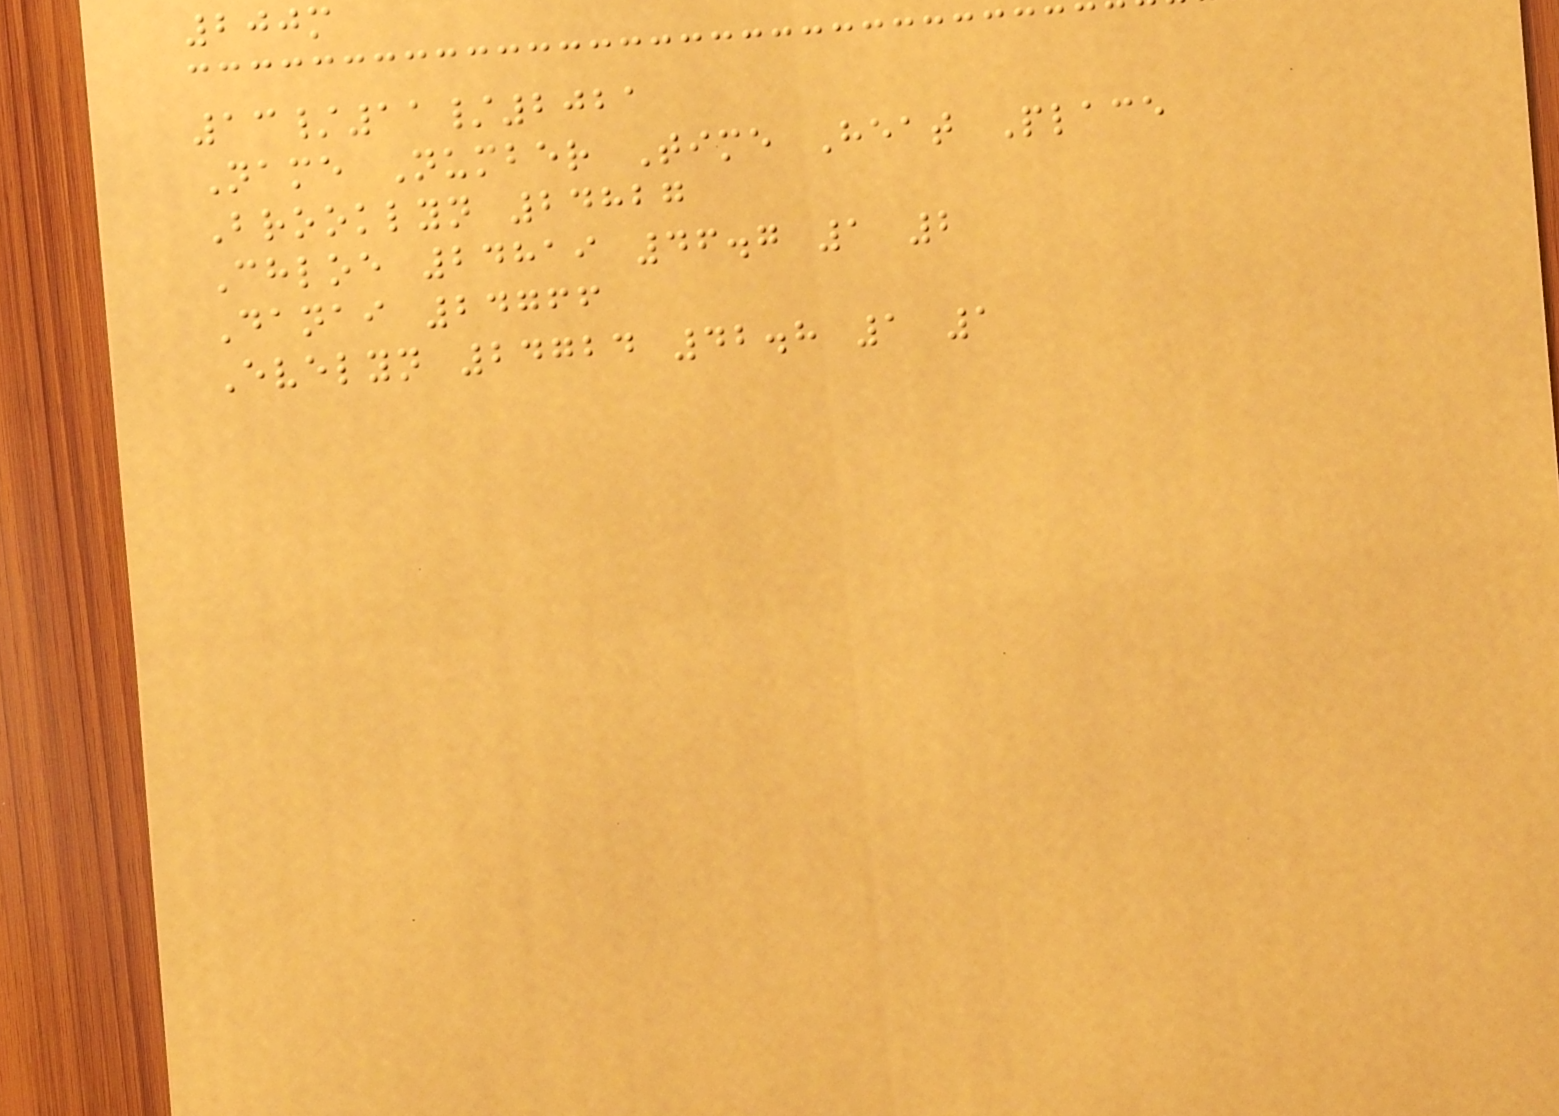200m
13/11/2021
Name Number Time Heat Place
Brooklyn 24827
Chloe 24819 46.7 1 2
Danai 24766
Evelyn 24724 42.8 1 1
